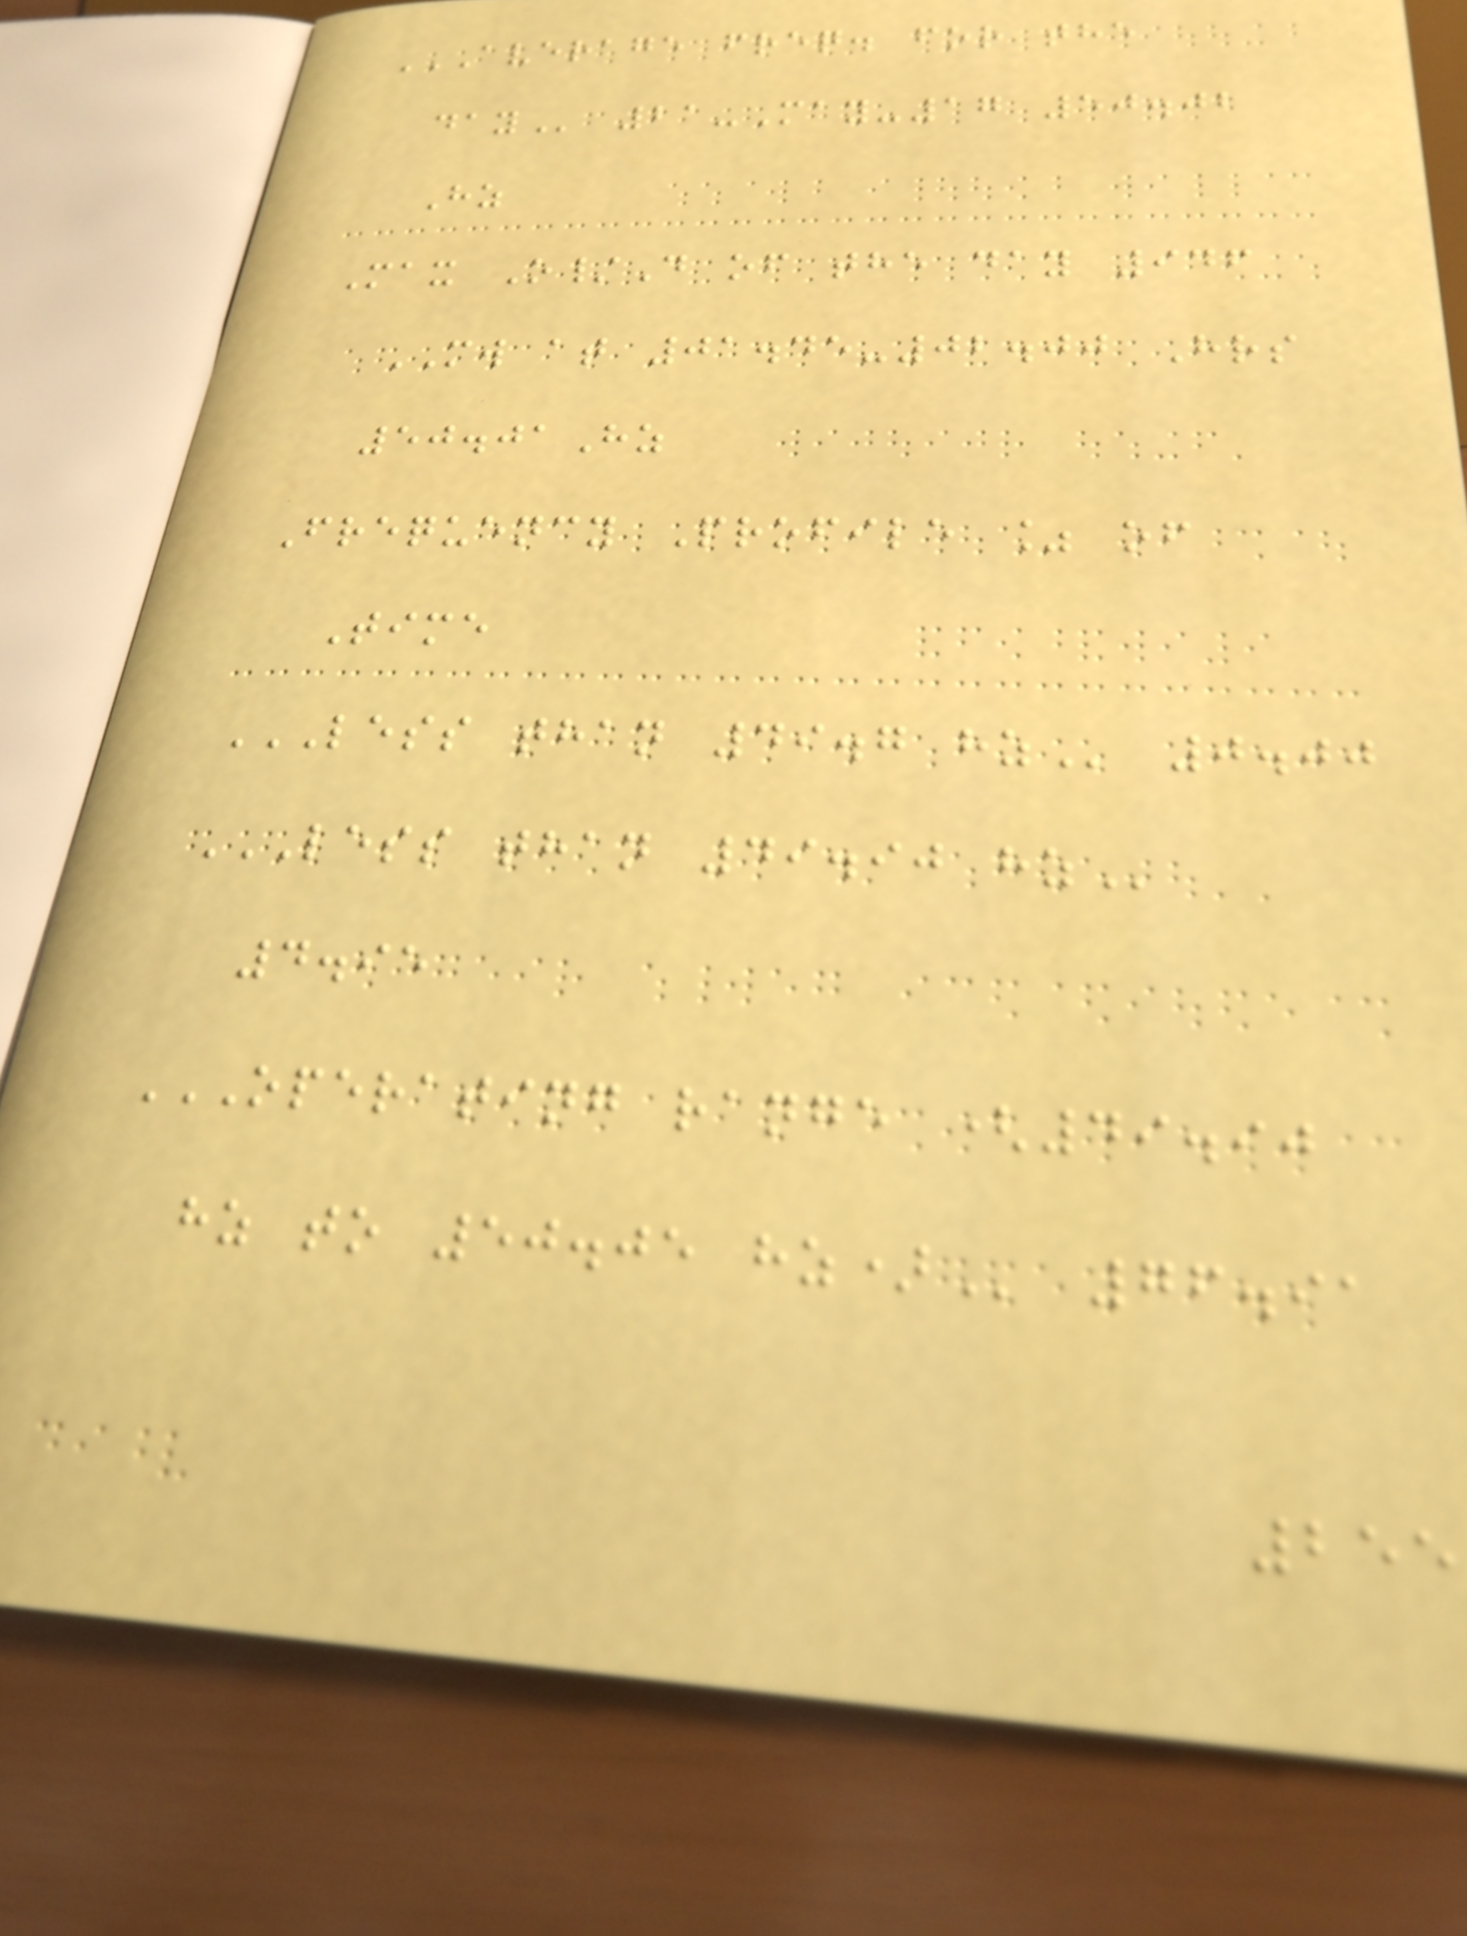AVERAGE FREQ. FOR THE
DAY 21-May-17 50.02
Hz
Max O/D of the day 946
MW at 01.45-02.00 Hrs
50.01Hz
Frequency Profile % of
Time
LESS THAN 49.7 HZ 0.00
LESS THAN 49.90 HZ
4.95
OPERATING RANGE (49.90
HZ TO 50.05 HZ) 76.91
255
